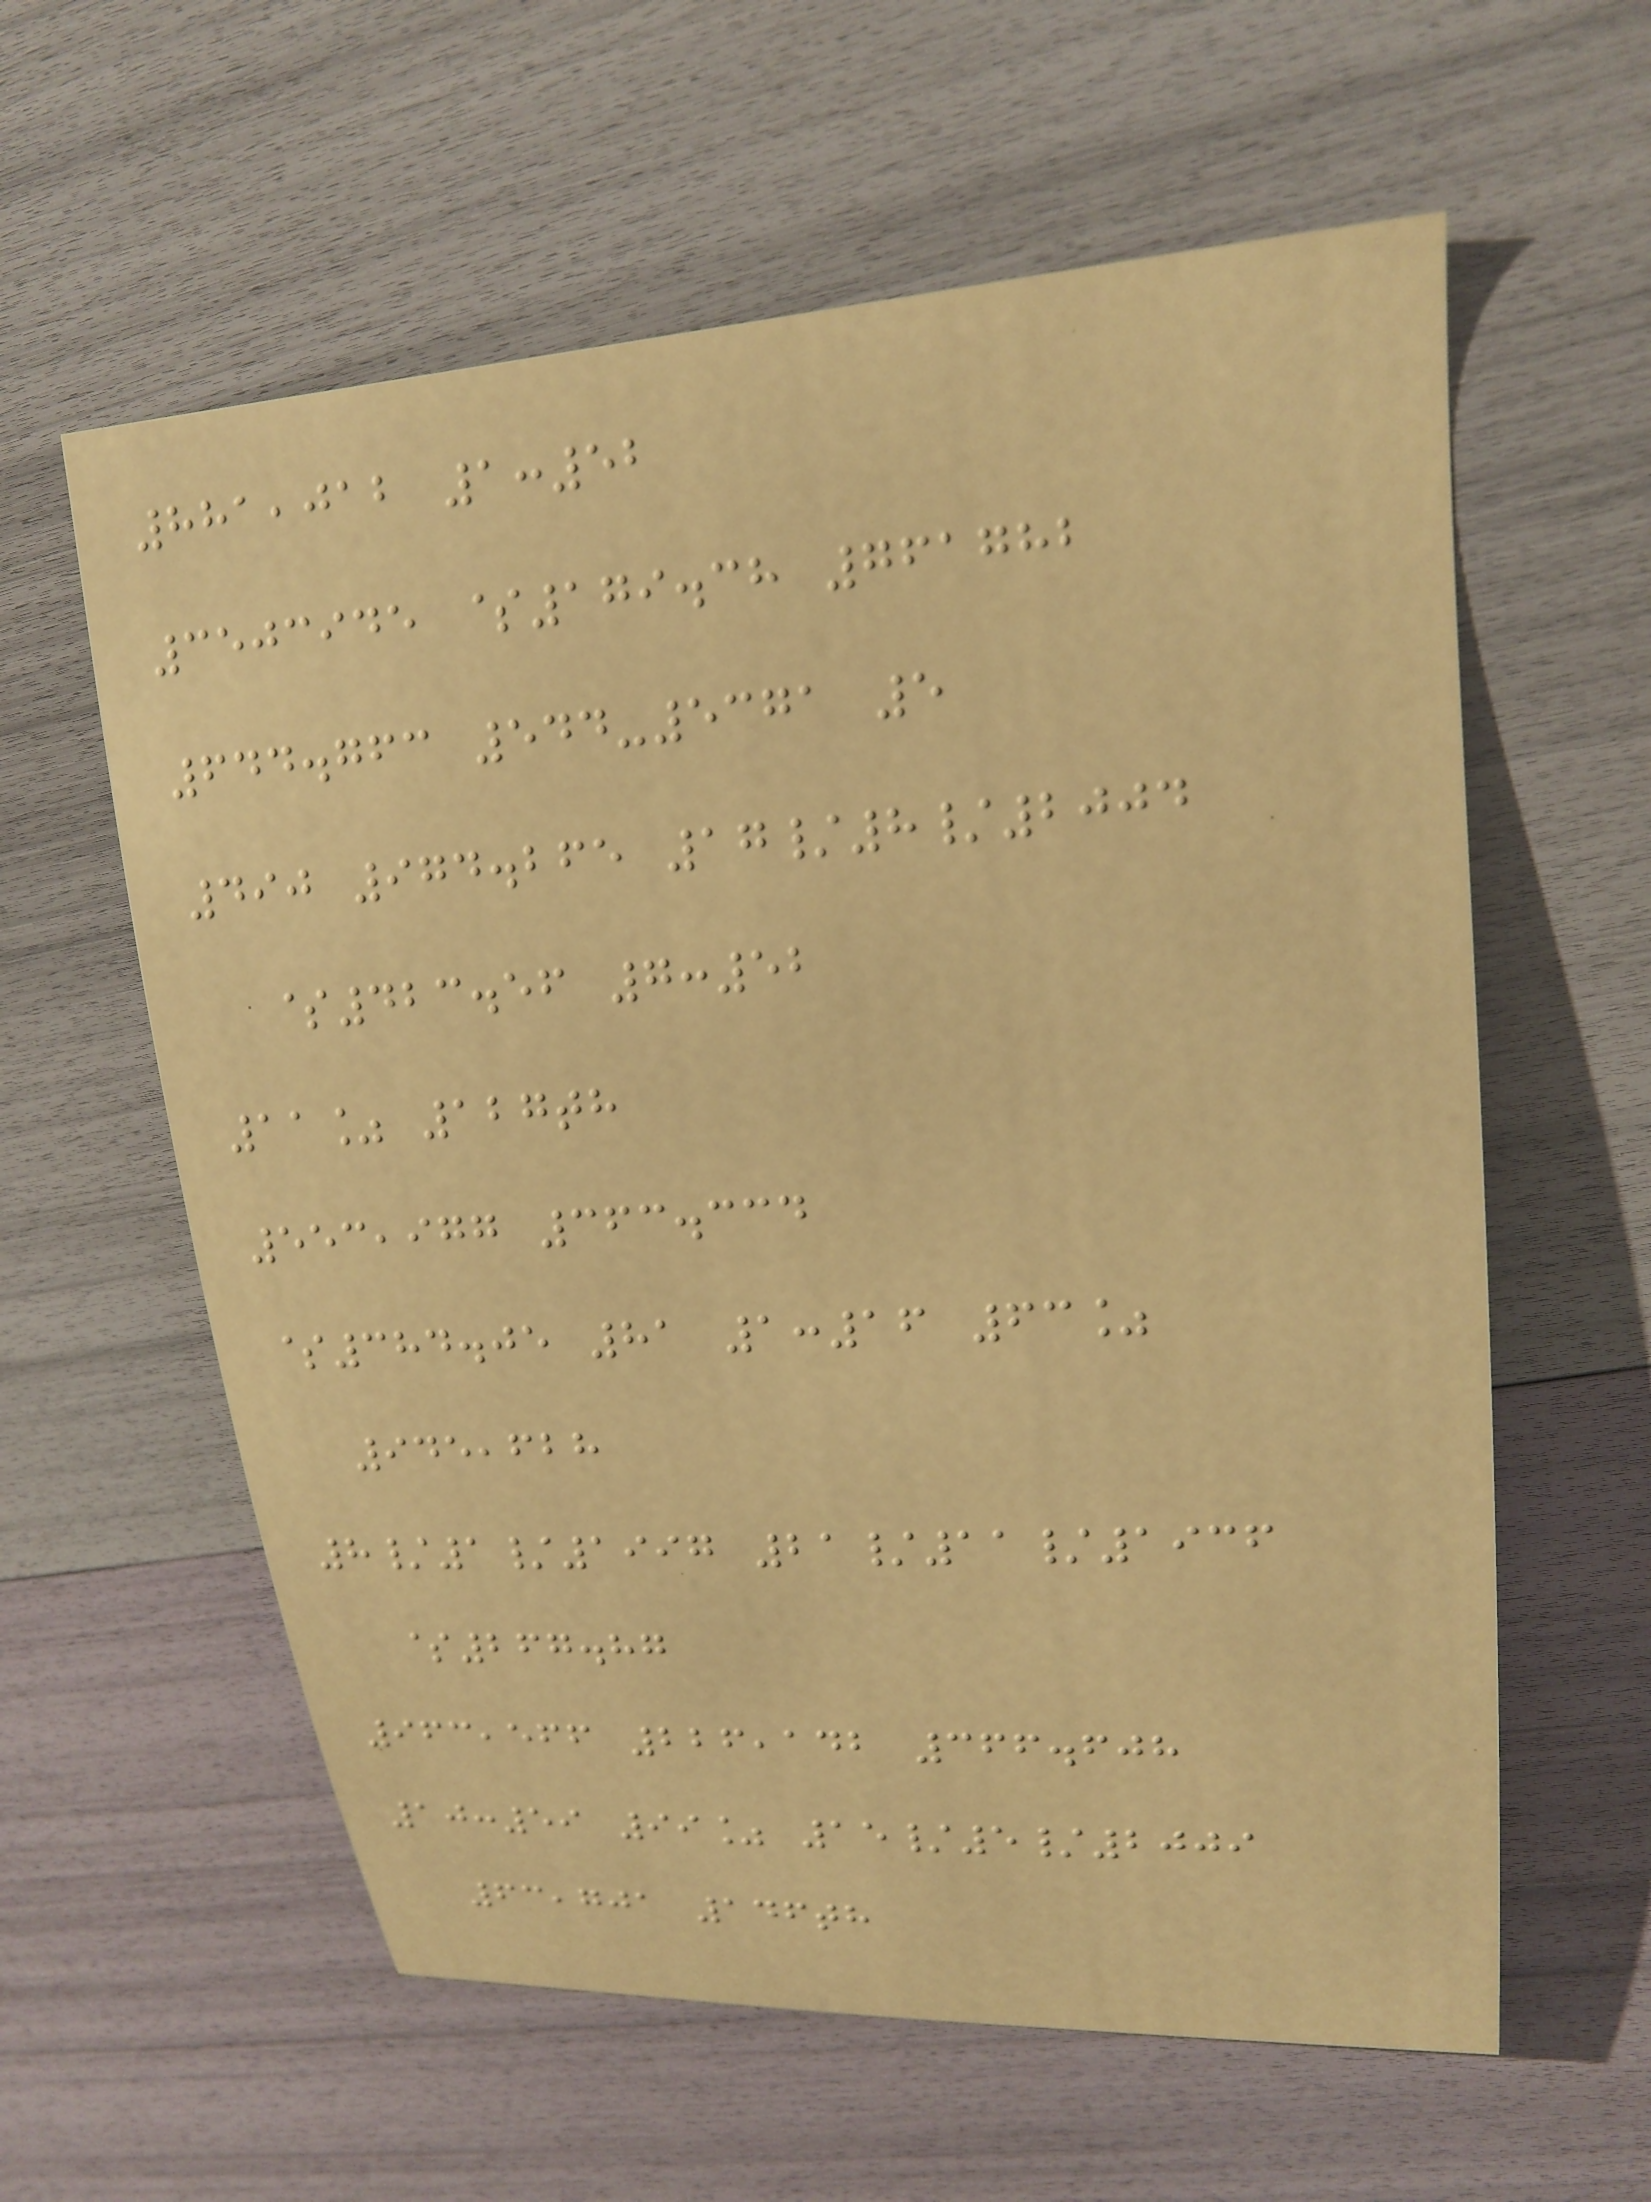881,012 1:52
3503945 $179.38 761782
644.763 544-5371 5
490 974.265 17/8/2004
$423.56 7:52
11% 127th
553,977 363.334
$384.05 81 1:16 63%
945,628
8/1/1997 21/11/1936
$267.87
963,566 226,142 366.608
10:59 99% 15/5/2009
63,701 146th
